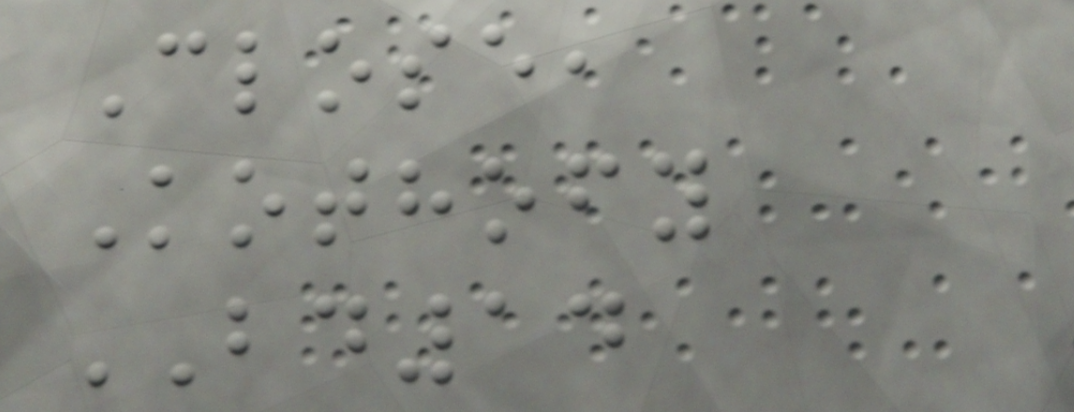Close,
Kothofy
BD14
